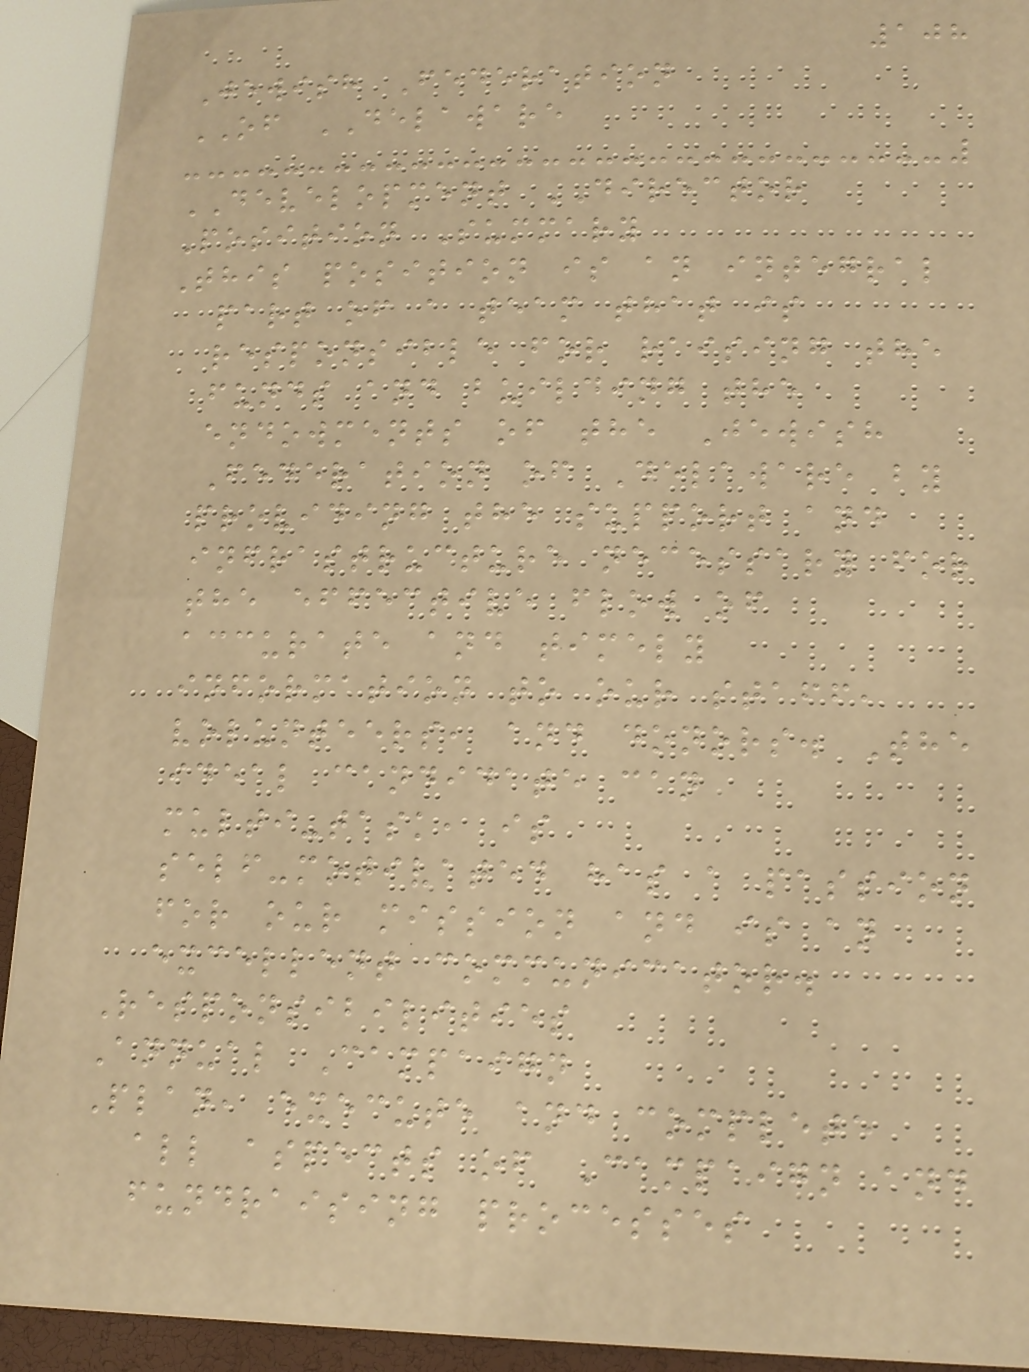108
Jewish Federation
OF DELAWARE
DEVELOPMENT DIRECTOR
Position Summary
This position is an integral
part of a team that is
responsible for raising the
funds and building the
endowments of the Jewish
Federation of Delaware by
providing the support and
infrastructure necessary for
the effective flow of
accurate and timely
information to our staff,
volunteers, and donors. The
ideal candidate can
multi-task, is
self-motivated has a passion
for our mission and is an
excellent communicator.
Responsibilities
Annual Campaign
Plan, execute and complete
all aspects of Campaign and
fundraising processes
